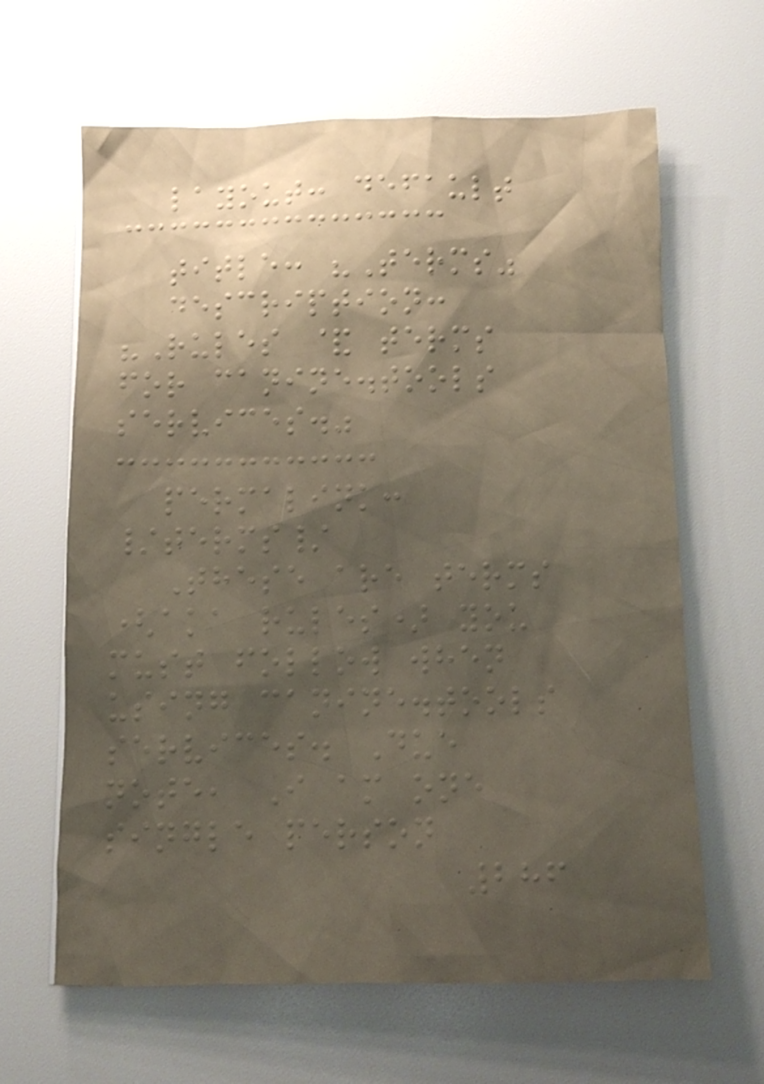layout: default
title: "Terms"
description:
"Rules & terms
for canine.tools
services."
permalink:
/terms/
These are terms
(aka rules) you
must follow when
using canine.tools
services. Due
note, I am one
single person
286
